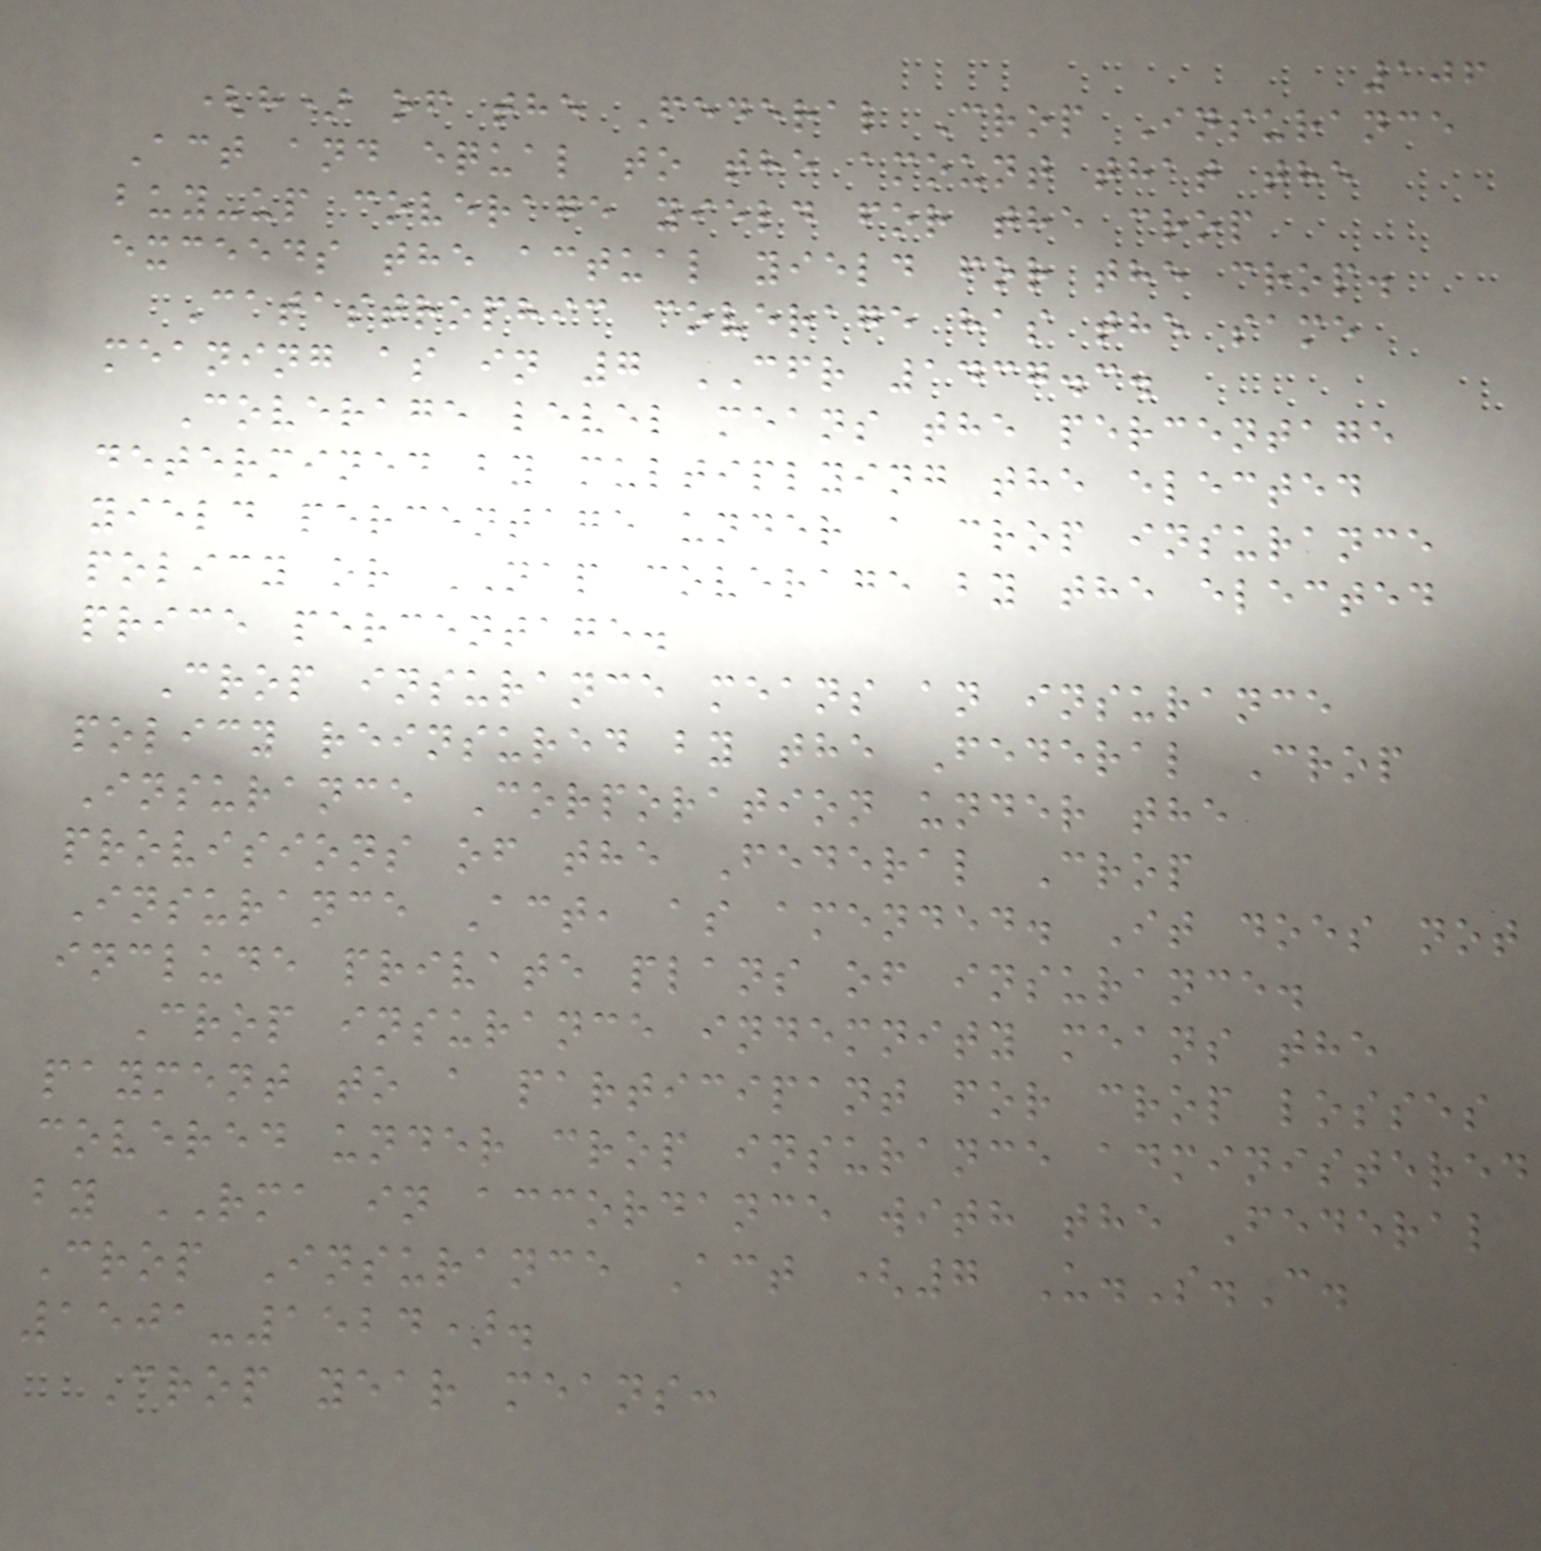106
(h) of the Federal Crop Insurance
Act and equal to the amount that the
buy-up coverage yield for the crop
exceeds the actual yield for the crop.
Catastrophic coverage has the same
meaning as in 7 CFR 1437.3.
Coverage level means the percentage
determined by multiplying the elected
yield percentage under a crop insurance
policy or NAP coverage by the elected
price percentage.
Crop insurance means an insurance
policy reinsured by the Federal Crop
Insurance Corporation under the
provisions of the Federal Crop
Insurance Act, as amended. It does not
include private plans of insurance.
Crop insurance indemnity means the
payment to a participant for crop losses
covered under crop insurance administered
by RMA in accordance with the Federal
Crop Insurance Act (7 U.S.C.
1501-1524).
Crop year means:
